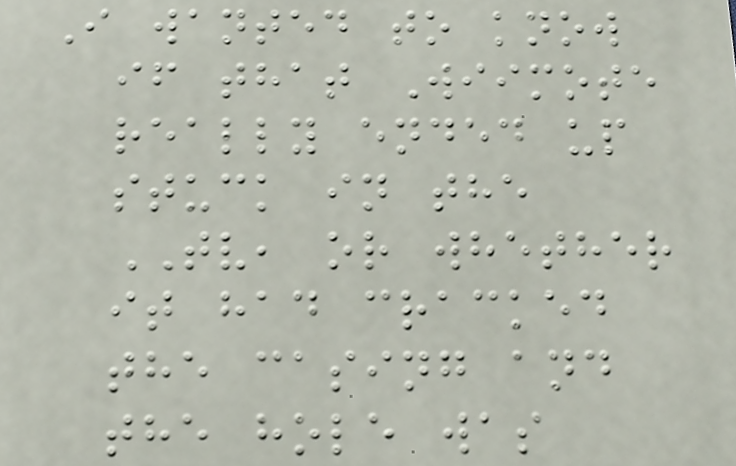I wanted to know
if that Wiimote
really ended up
stuck in the
TV, or whether
it had cracked
the casing and
the hole was
